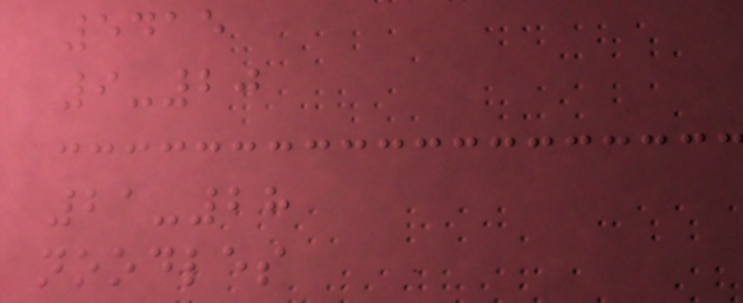5415
9-20
21-28
noodles
